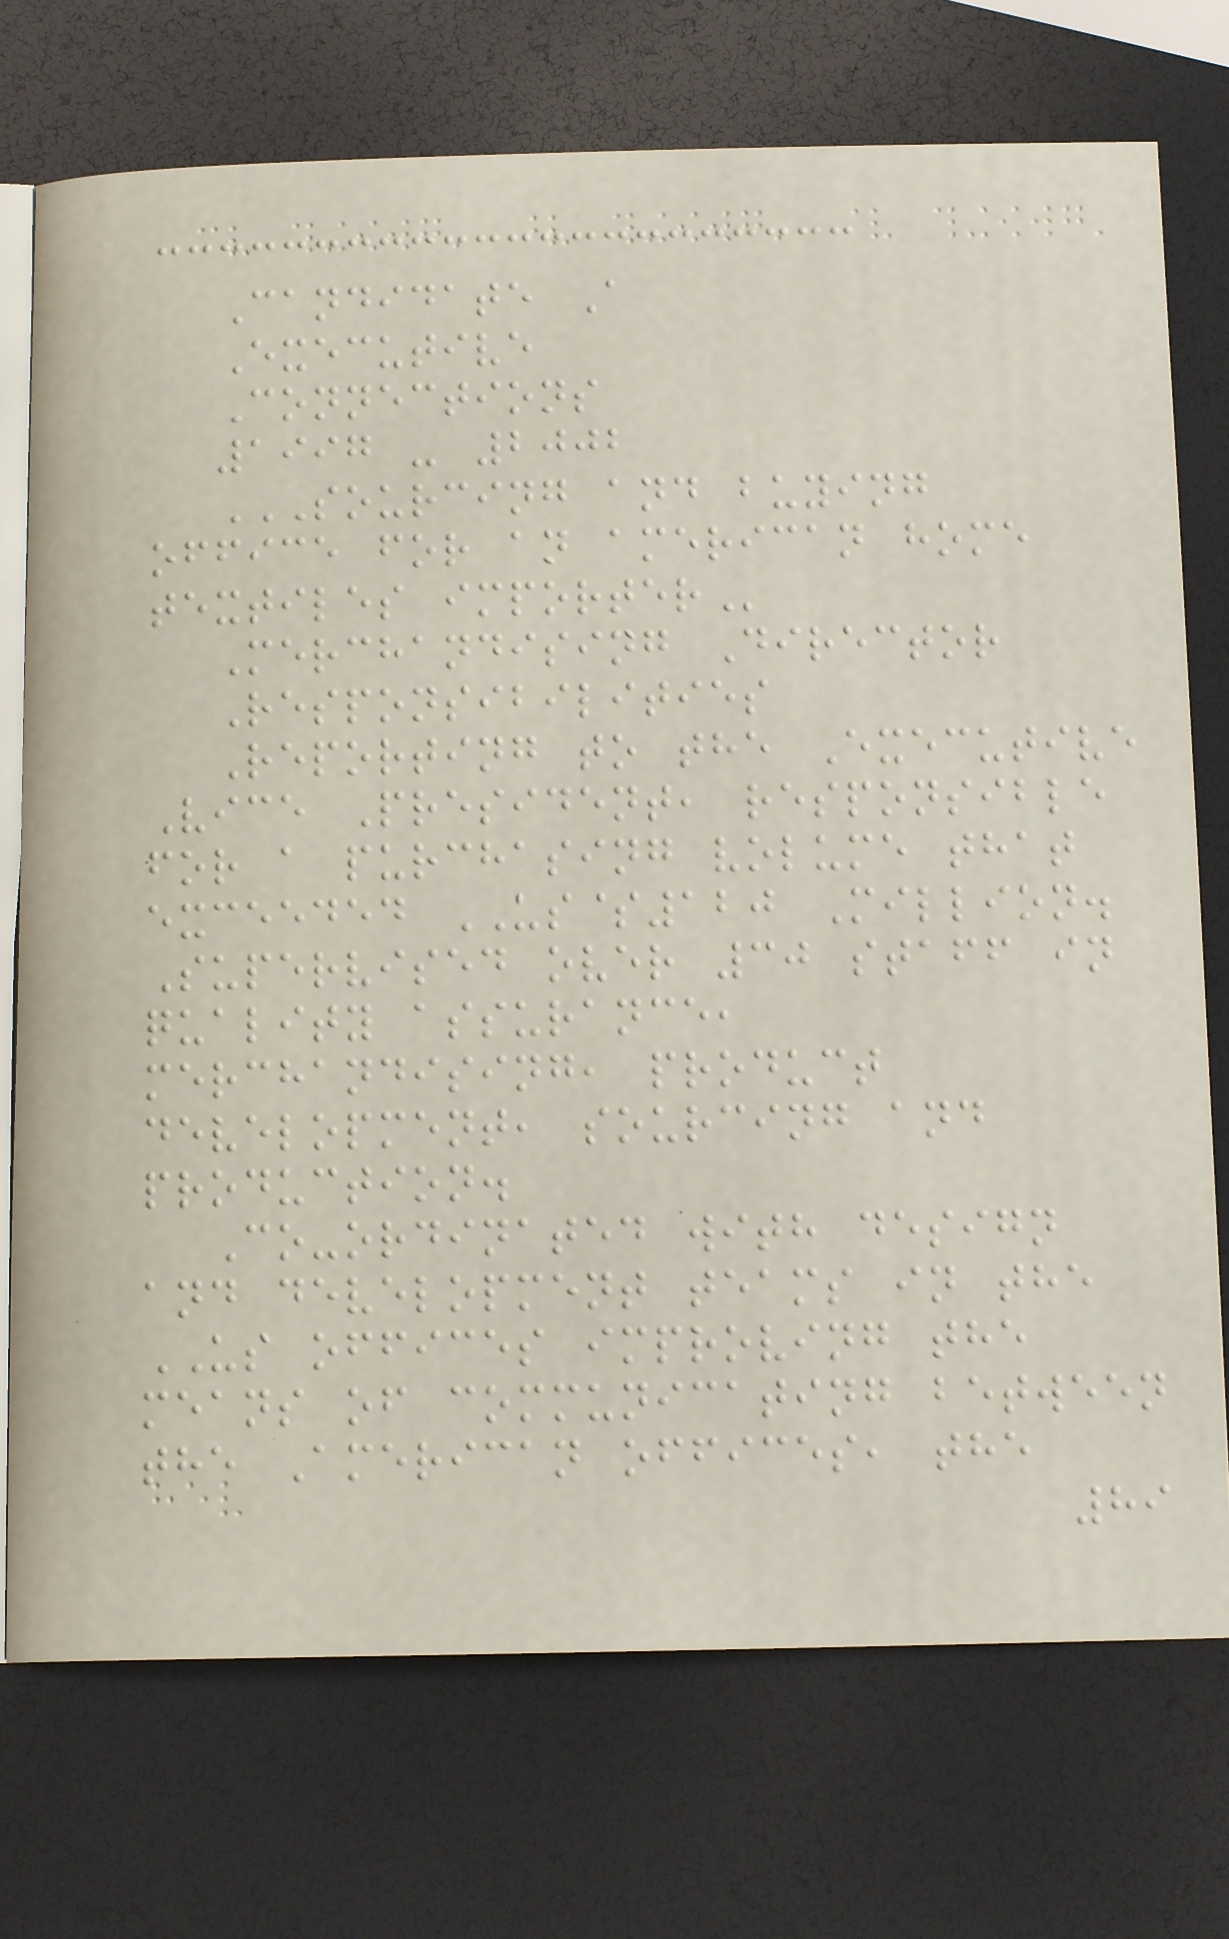Candidate A
Executive
Connections
1997 - 2002
SOURCING AND BUYING
OFFICE FOR AN AMERICAN HOME
TEXTILES IMPORTER
Merchandising Director
Responsibilities
Reporting to the Executive
Vice President, responsible
for a purchasing volume that
exceeded US$120 Million.
Supervised over 30 staff in
quality assurance,
merchandising, product
development, sourcing and
production.
Co-ordinated with design
and development teams in the
US offices improving the
means of communicating between
the American offices, the
89
